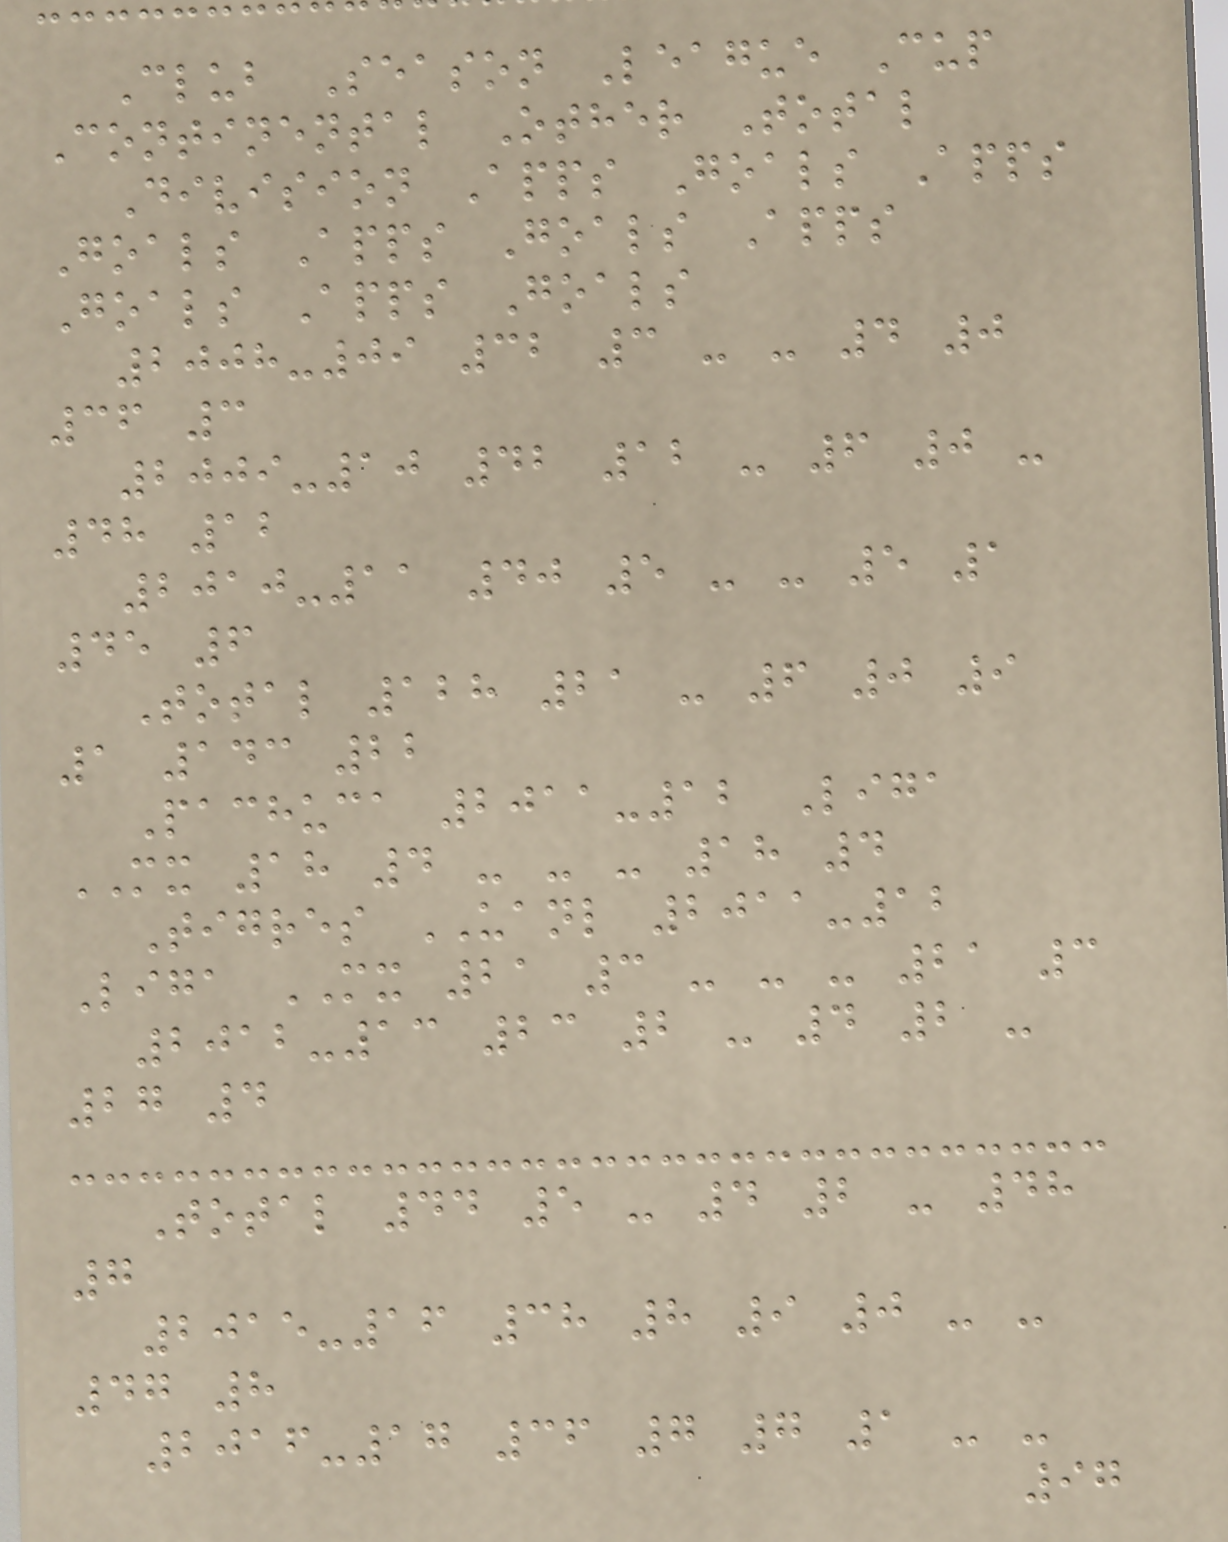Club Season League Cup
Continental Other Total
Division Apps Goals Apps
Goals Apps Goals Apps
Goals Apps Goals
2008-09 32 3 - - 4 0
36 3
2009-10 42 12 - 6 0 -
48 12
2010-11 40 5 - - 5 1
45 6
Total 128 21 - 6 0 9
1 143 22
Pachuca 2011-12 Liga
MX 18 4 - - - 18 4
Tigres UANL 2011-12
Liga MX 21 3 - - - 21 3
2012-13 23 2 - 4 2 -
27 4
Total 44 5 - 4 2 - 48
7
2015-16 38 8 9 0 - -
47 8
2016-17 36 7 7 1 - -
97
